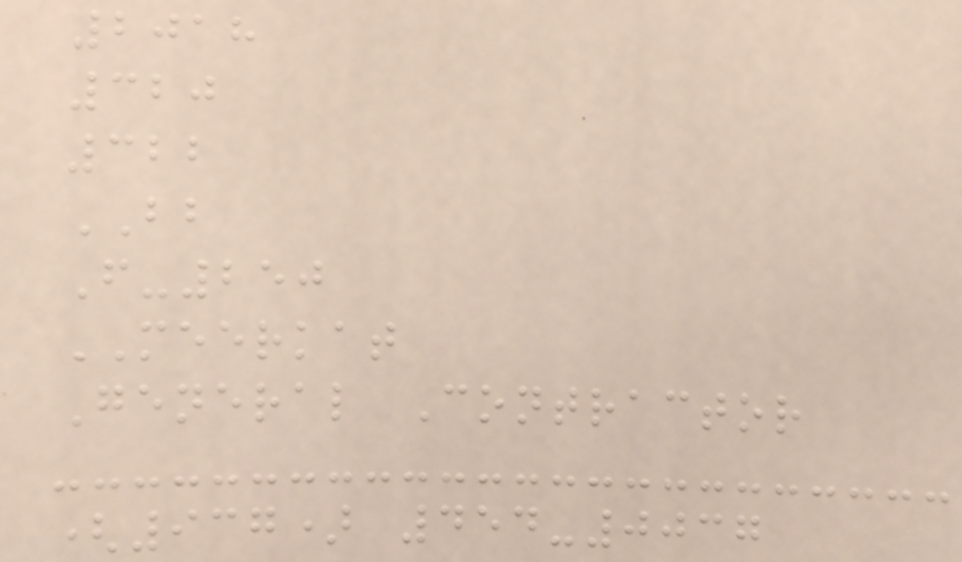2018
320
322
BB
F-250
MEERKAT
General Contractor
(937) 454-0037
